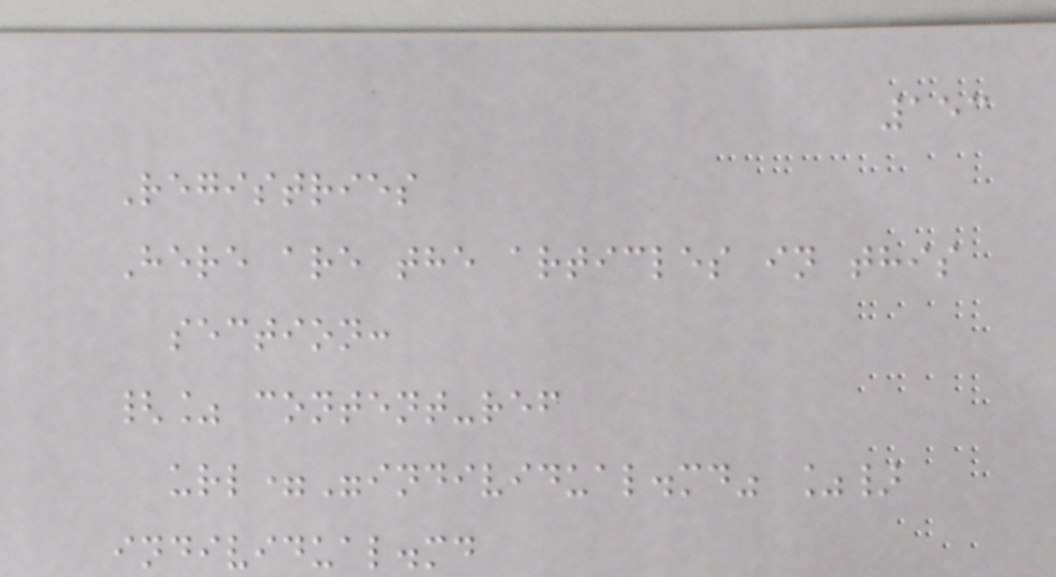153
Registries
Here are the articles in this
section:
{% content-ref
url="individual.md" %}
individual.md
